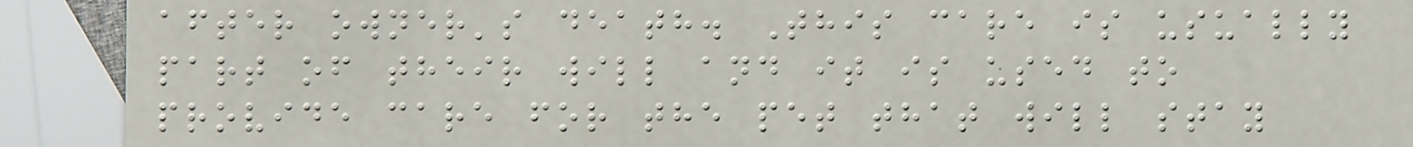after owner's death. This care is usually
part of their will and it is used to
provide care for the pet that will stay
